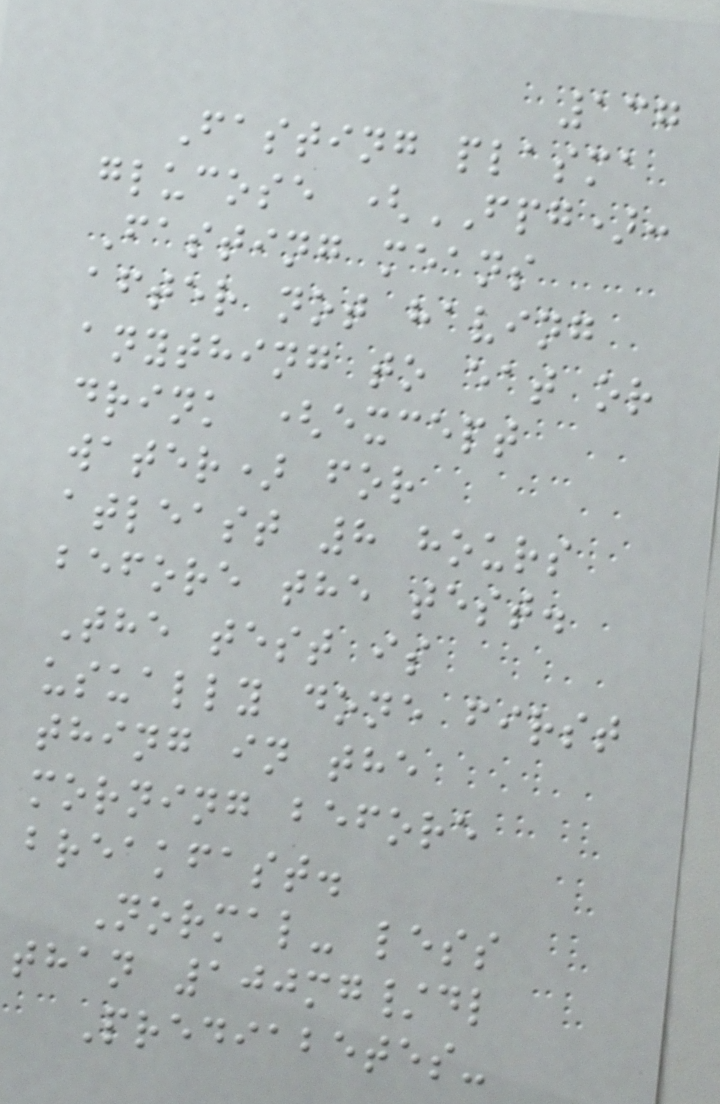137
Fasting plasma
glucose (FPG):
Fasting means
after not having
anything to eat or
drink (except
water) for
atleast 8 hours
before the test.
The test is
usually done first
thing in the
morning before
breakfast.
Normal- less
than 100mg/dl
Prediabetes-
